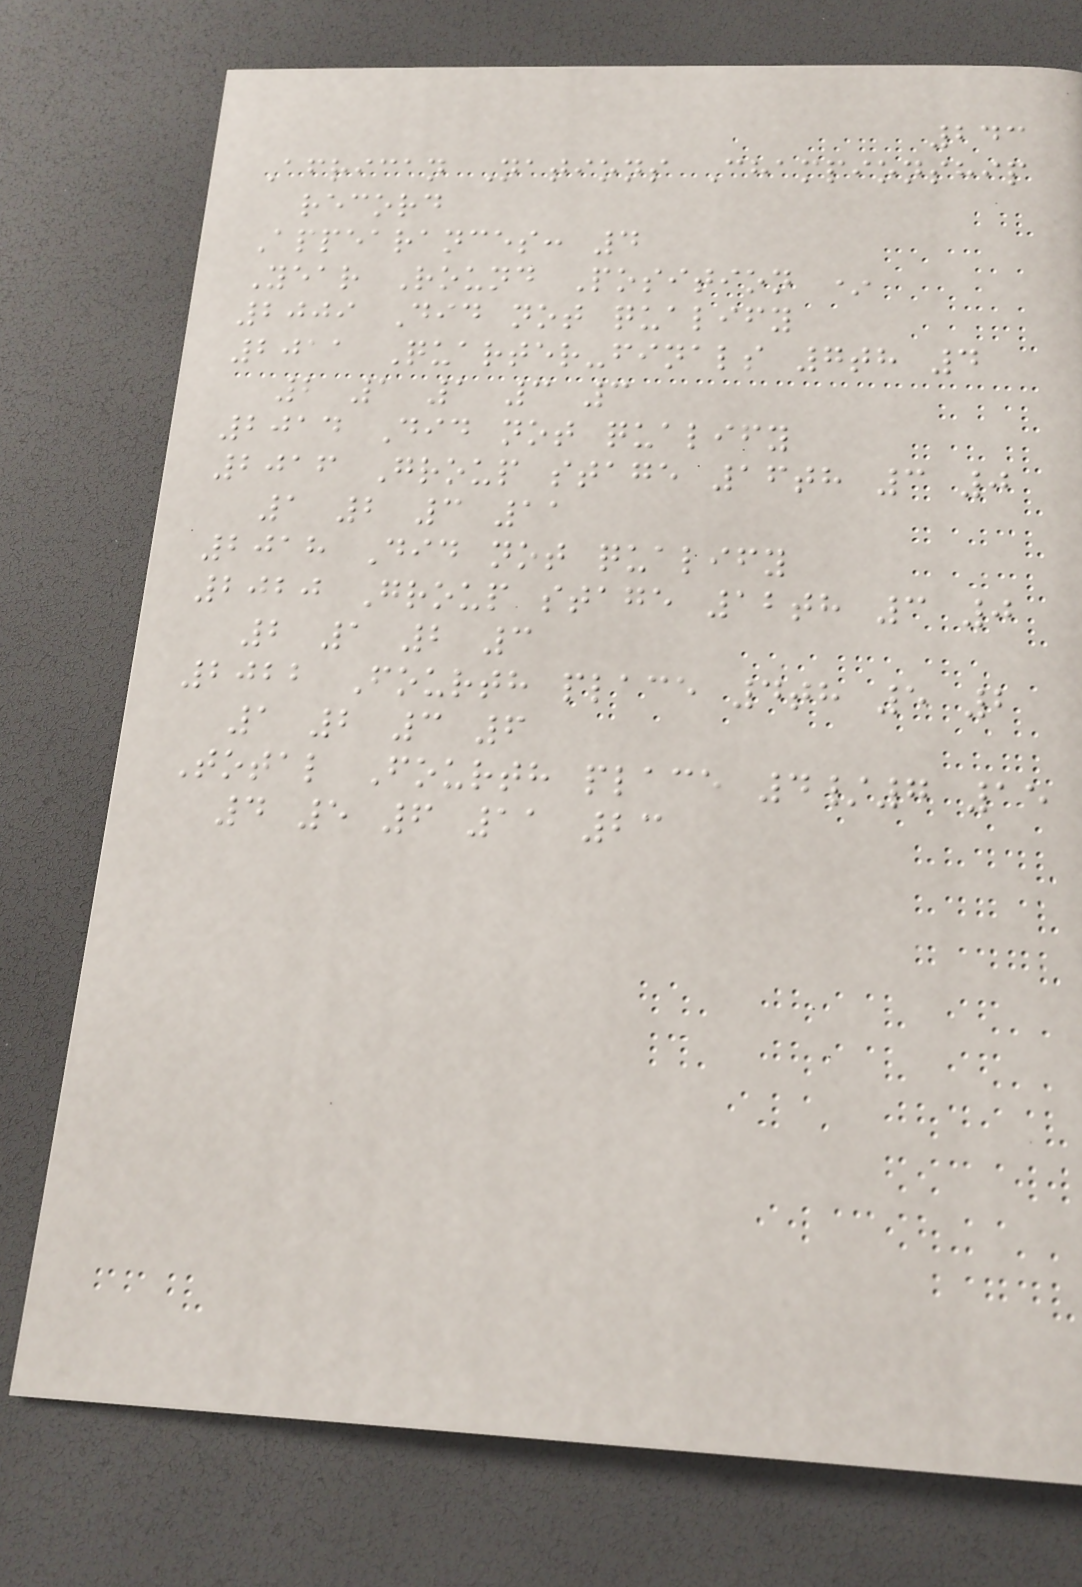243
African Nations Championship
record
Appearances: 4
Year Round Position *
2009 Did not qualify
2011 Quarter-finals 7th 4
2 1 1 3 3
2014 Did not qualify
2016 Group stage 16th 3 0
1 2 3 11
2018 Did not qualify
2020 Group stage 12th 3 0
2 1 2 3
2022 Fourth place 4th 5 2
1 2 3 6
Total Fourth place 4/7 15
4 5 6 11 23
